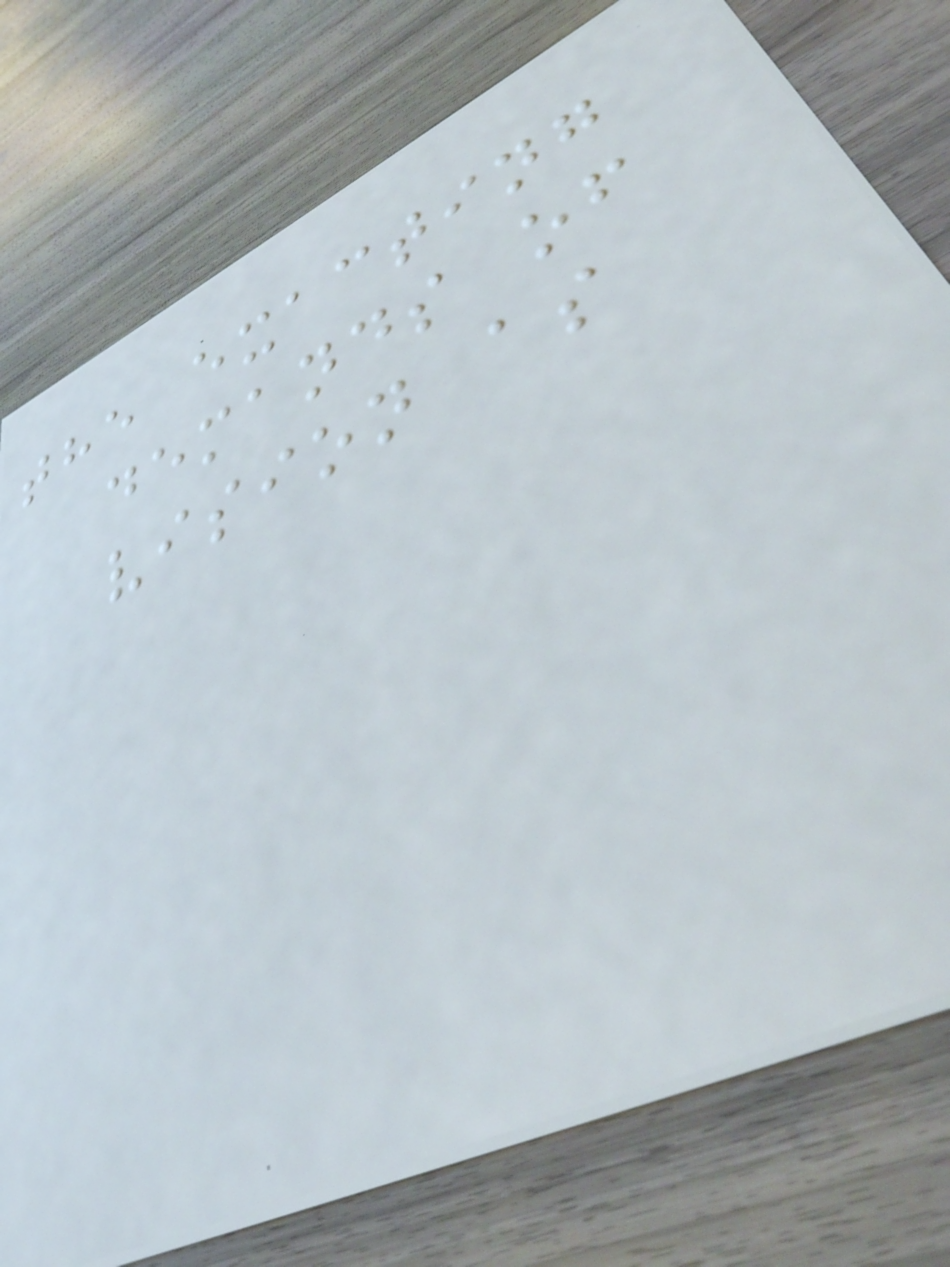the exacting
demands of
vision as
